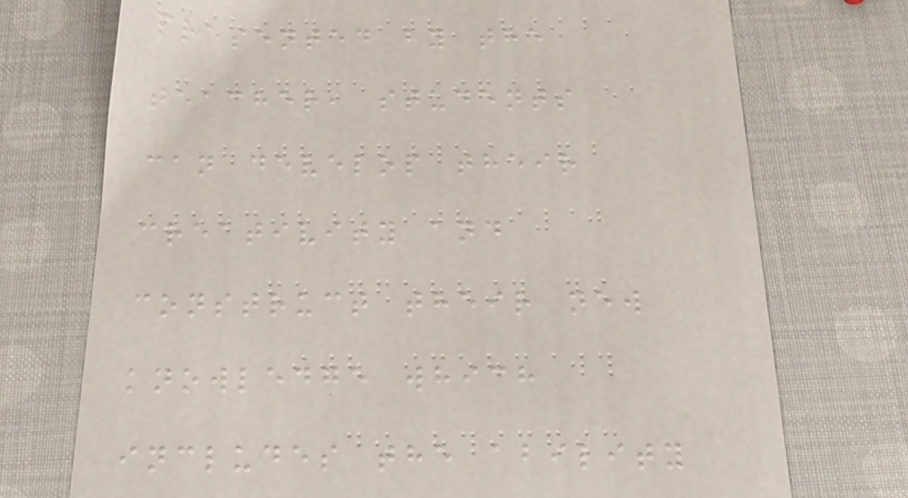presented by the
teacher, students
can develop their
creativity and
construct their new
knowledge which
includes the ability
